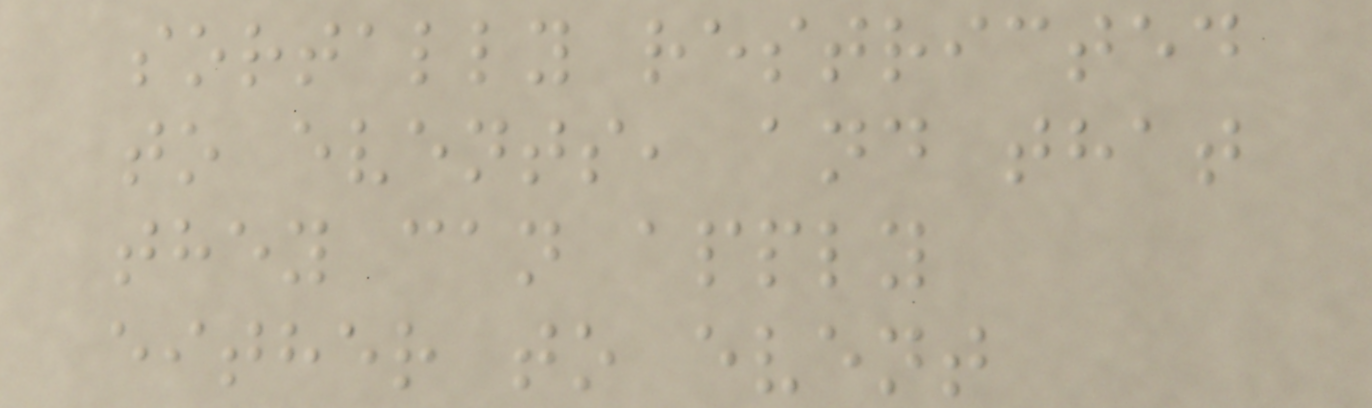sortally restricted
to events, and that
they can apply
either to event
